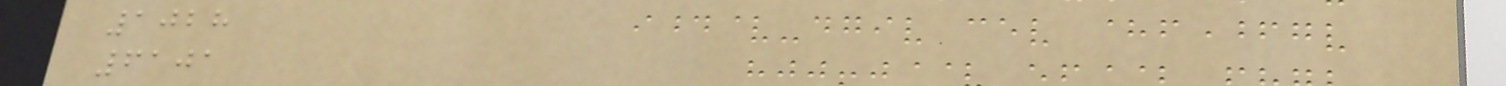1028
6101
